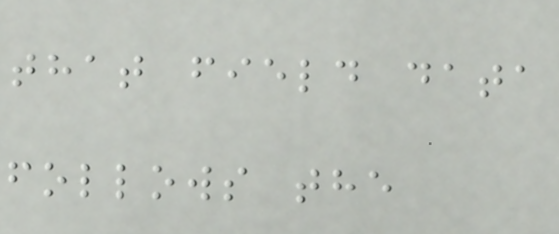that field data
follows the
